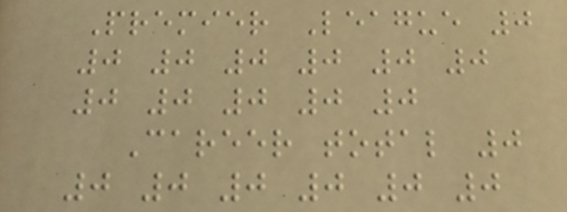Premier League 0
0 0 0 0 0 0
0 0 0 0 0
Career total 0
0 0 0 0 0 0
